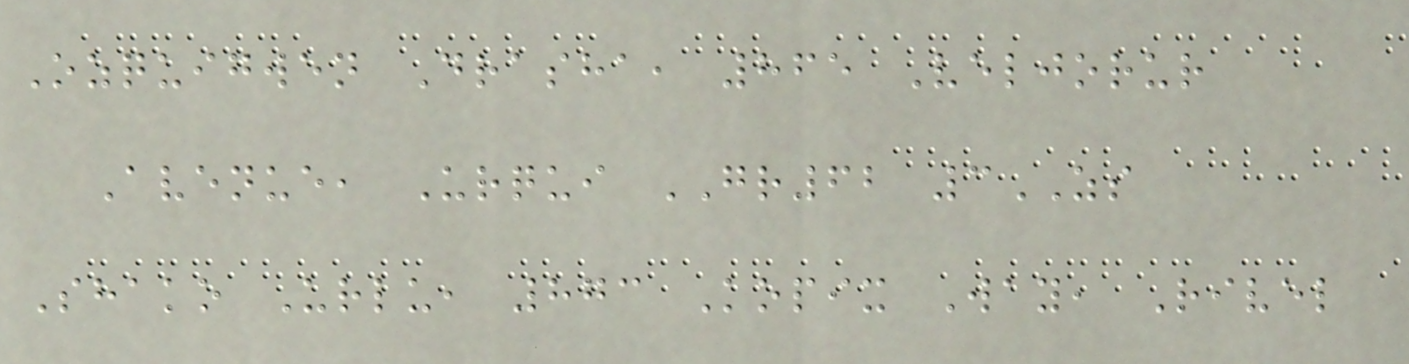Ozquigwen Drasha, 865 Veljorur
Avenue, Urqui GR62 3ZS
Shako Urlu, 873 Kopix Way, Rivel
